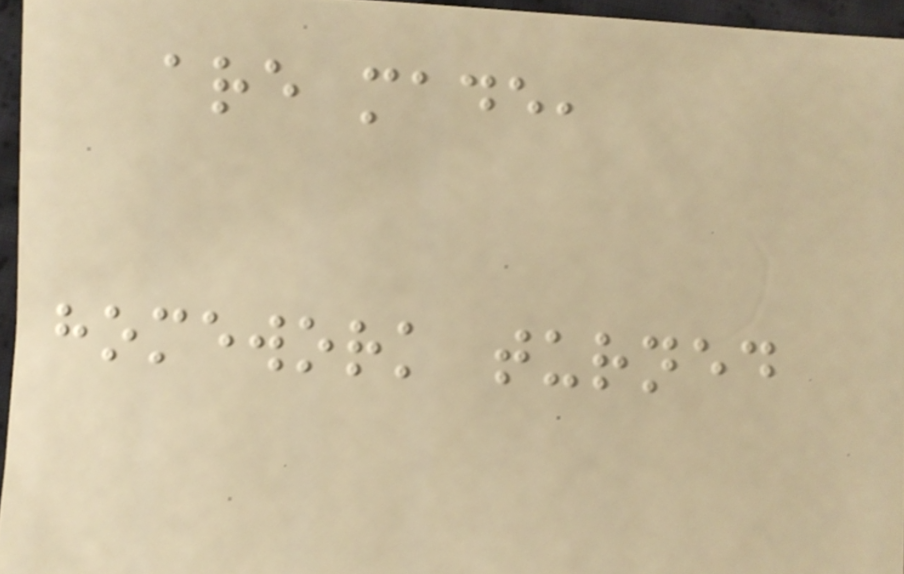are made,
homework turned
